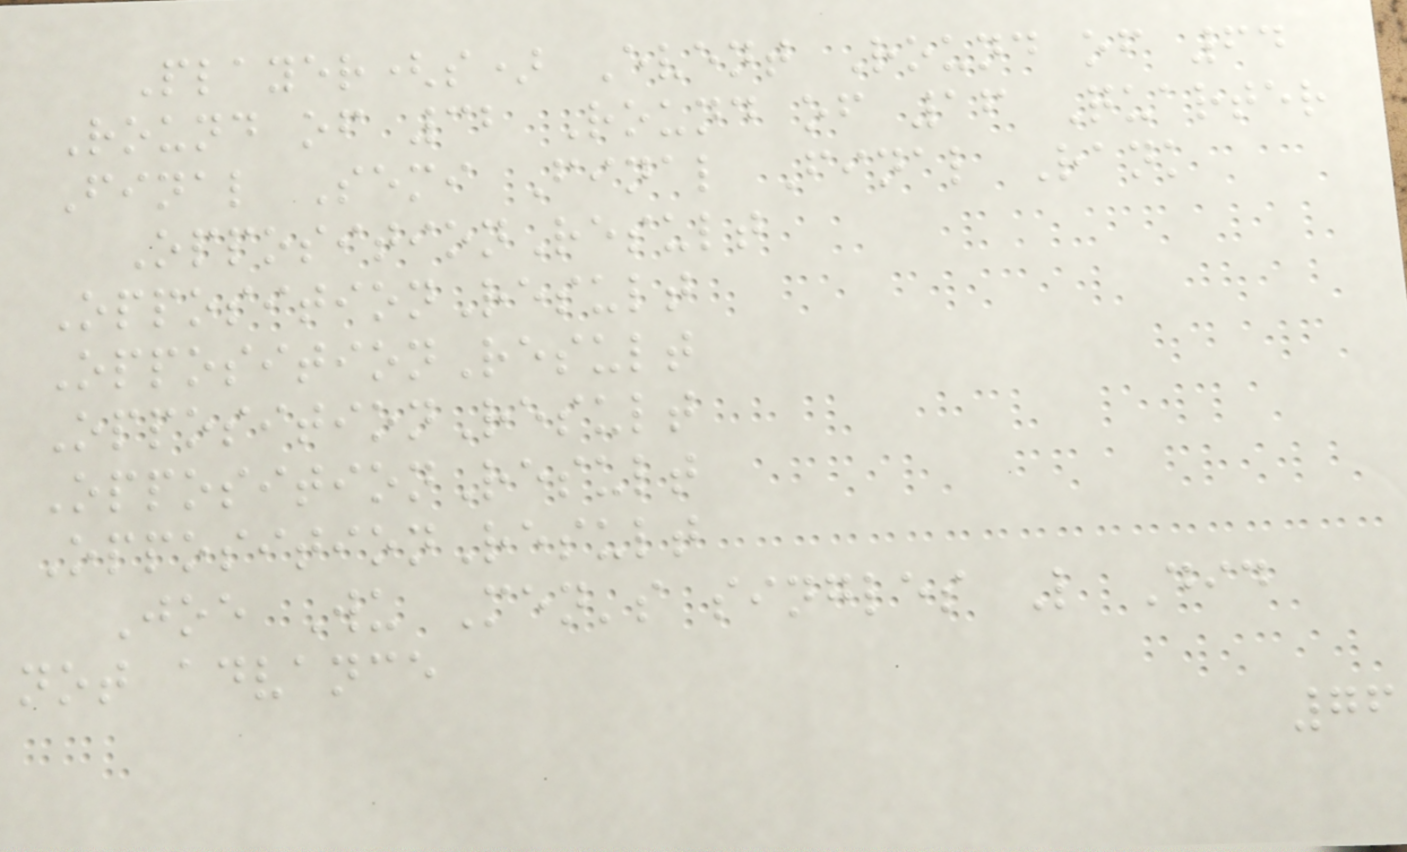Player(s) Event Round of 64
Round of 32 Round of 16 Quarter
Final Semi Final Final Rank
OppositionResult
OppositionResult
OppositionResult
OppositionResult
OppositionResult
OppositionResult
Joe Wu Men's singles L Did
not advance
76
